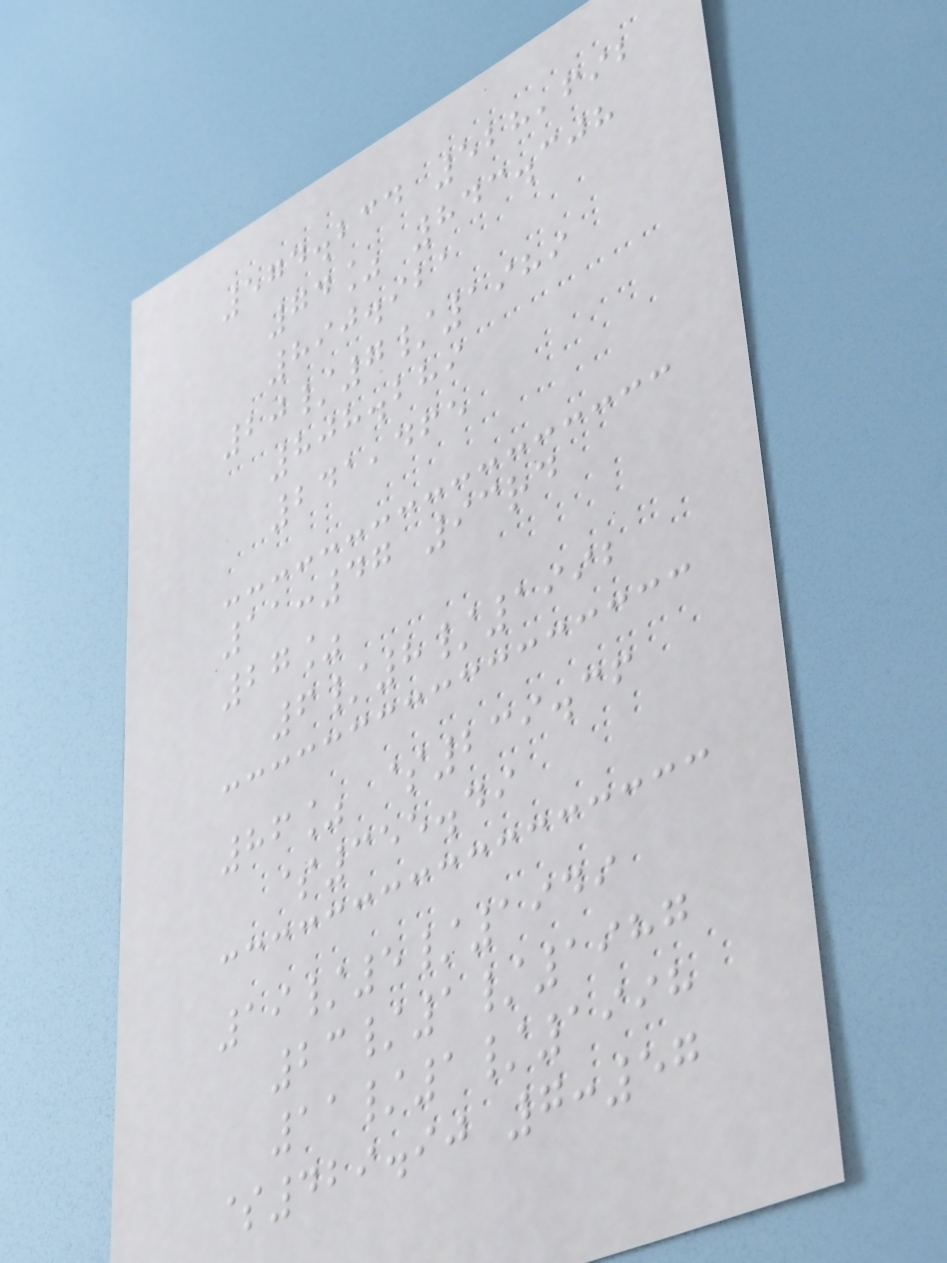574.234 528,692
74% 843.308
890.921
20/7/1989
808.289
241,465
11:47 93rd
27%
6/8/1992
86% $239.36
$355.49
19/5/1949
23/1/1987
11/1/1998
$429.90 7:57
